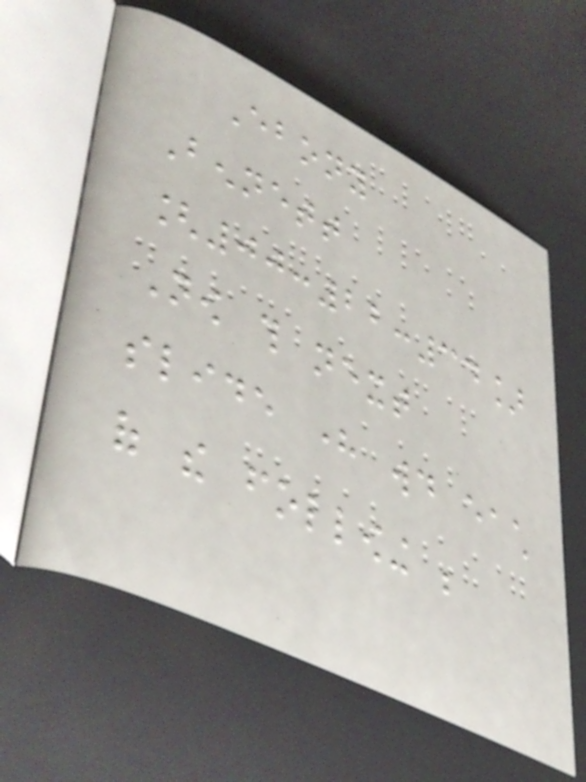Ebony
Bennett
[00:22:34]
Now this next
slide here would each
of the following be
